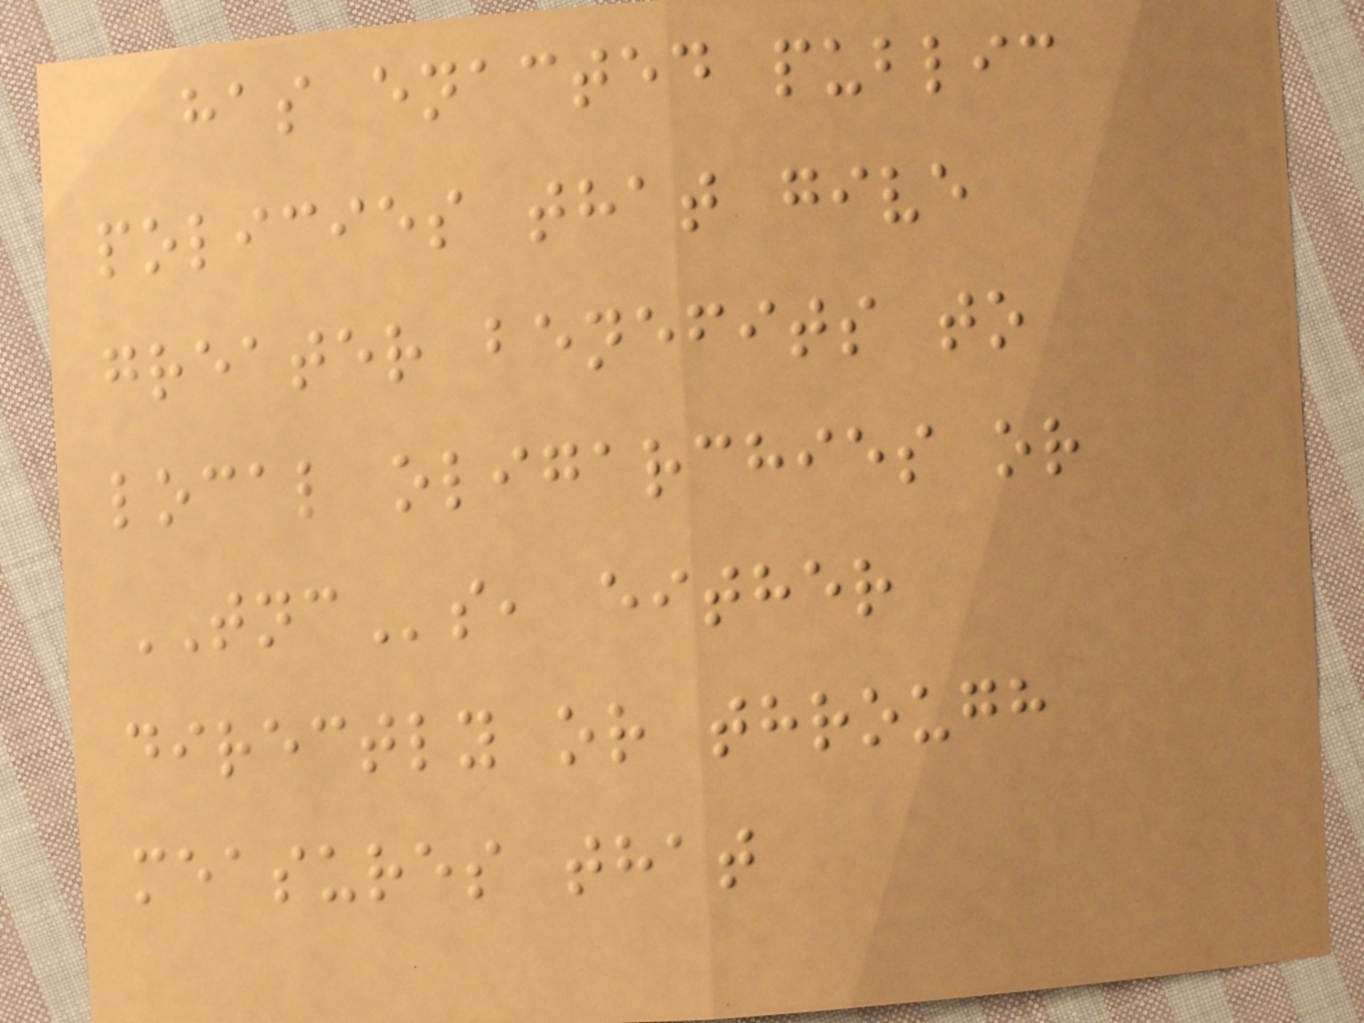has enacted public
policies that give
greater benefits to
local oligarchies or
TNCs, either
directly or through
measures that
